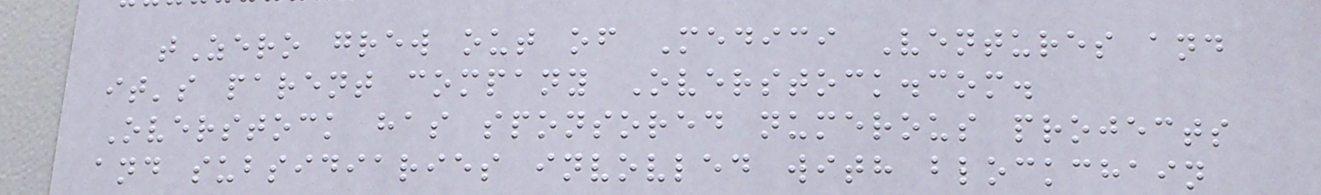tZero grew out of Medici Ventures and
it's parent company Overstock.com.
Overstock has sponsored numerous projects
and subsidiaries invovled with blockchain
